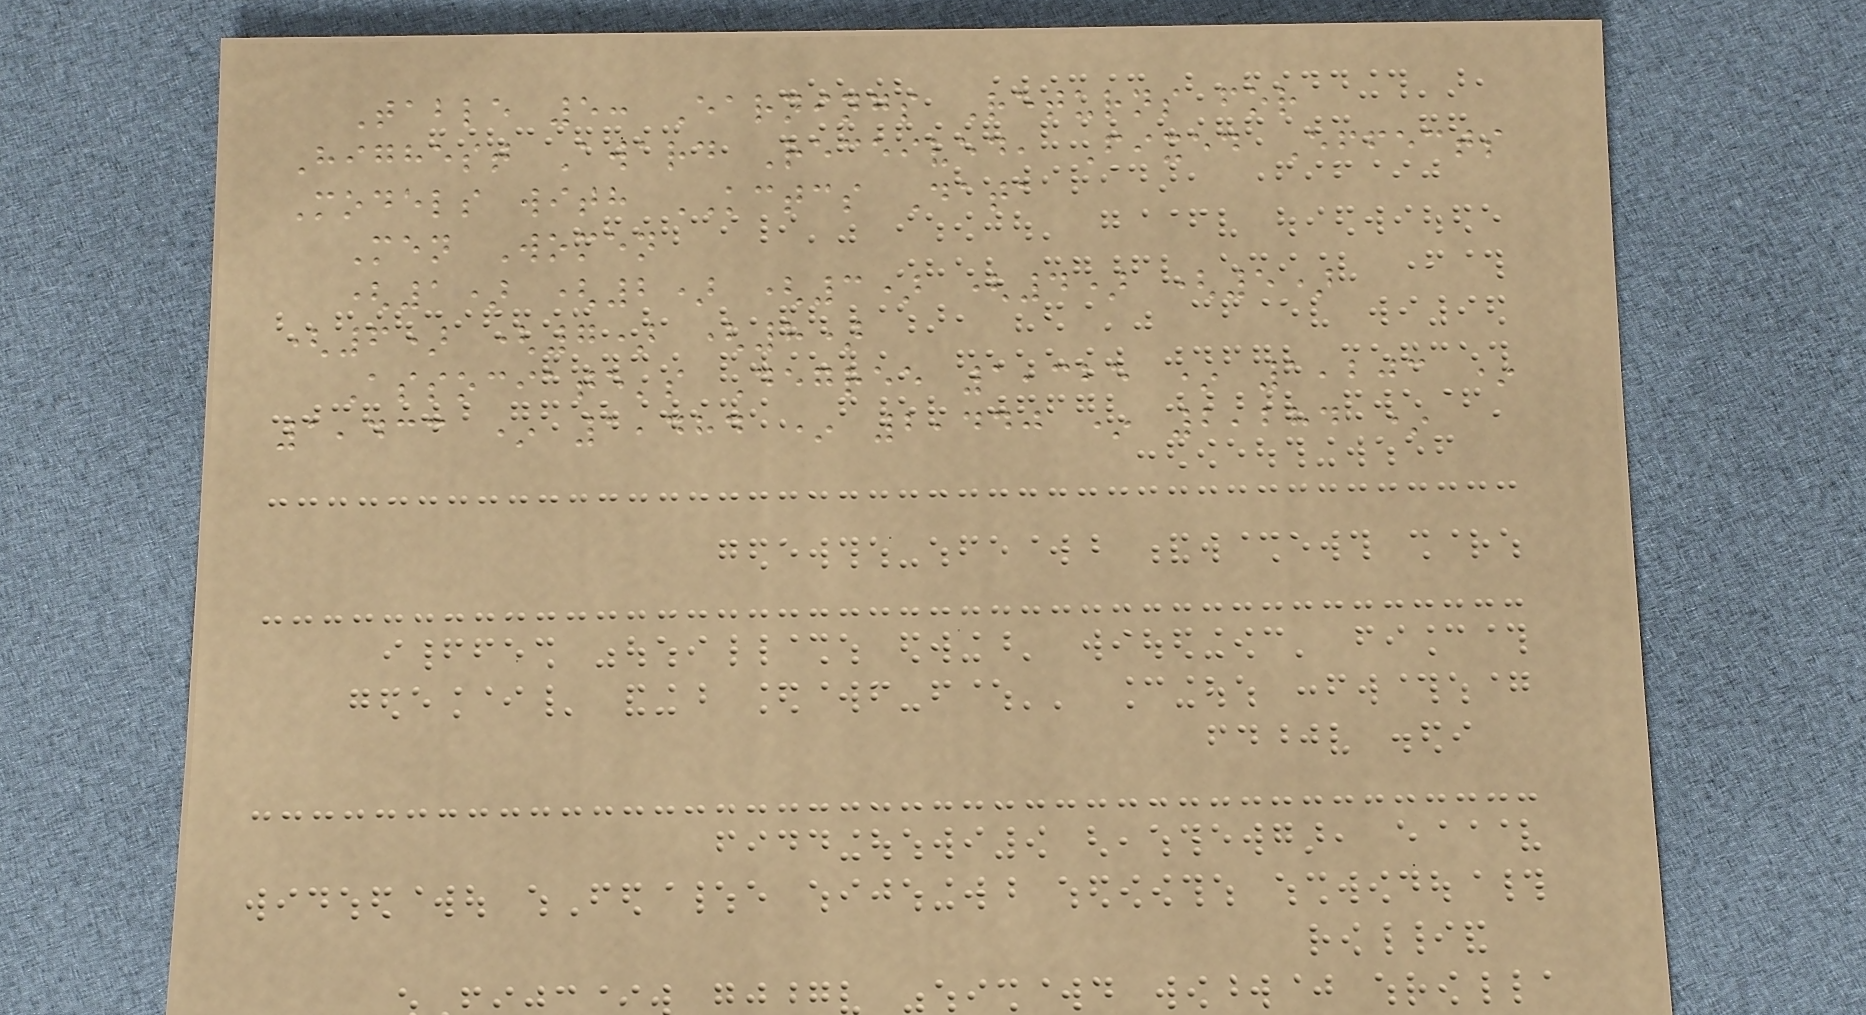Table 5: Earnings Returns for
Highest Award Received, Fixed Effects
Models with KCTCS Data
Men Women
(1) (2) (3) (4) (5)
(6) (7) (8)
Associate's Degree 1,325 * 1,203 *
1,433 * 1,484 * 2,440 * 2,284 *
